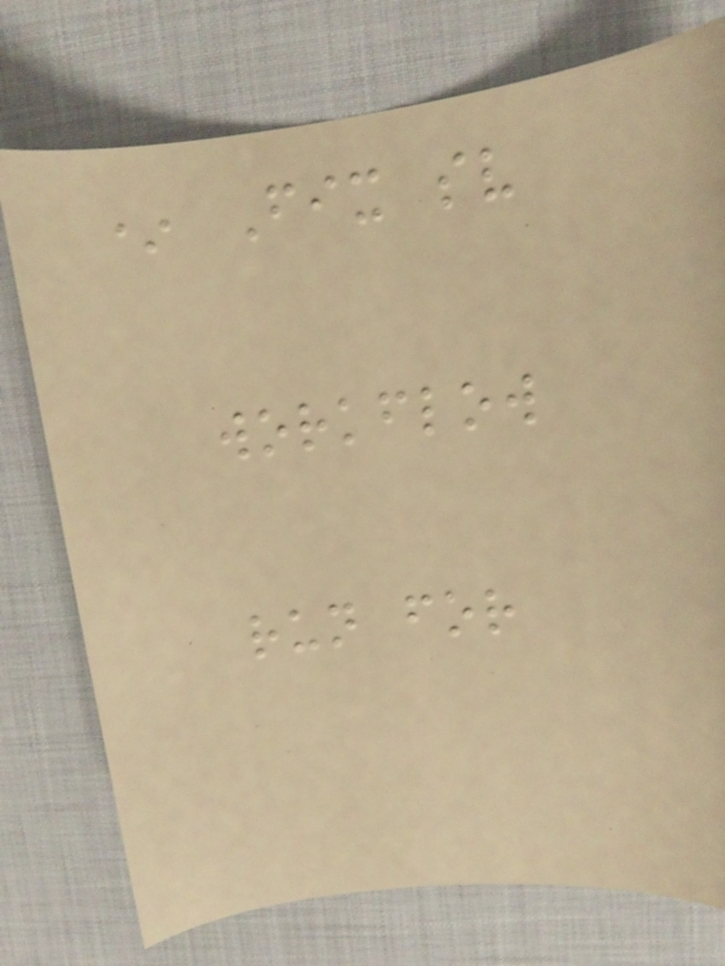* Fix sv
workflow
run for
